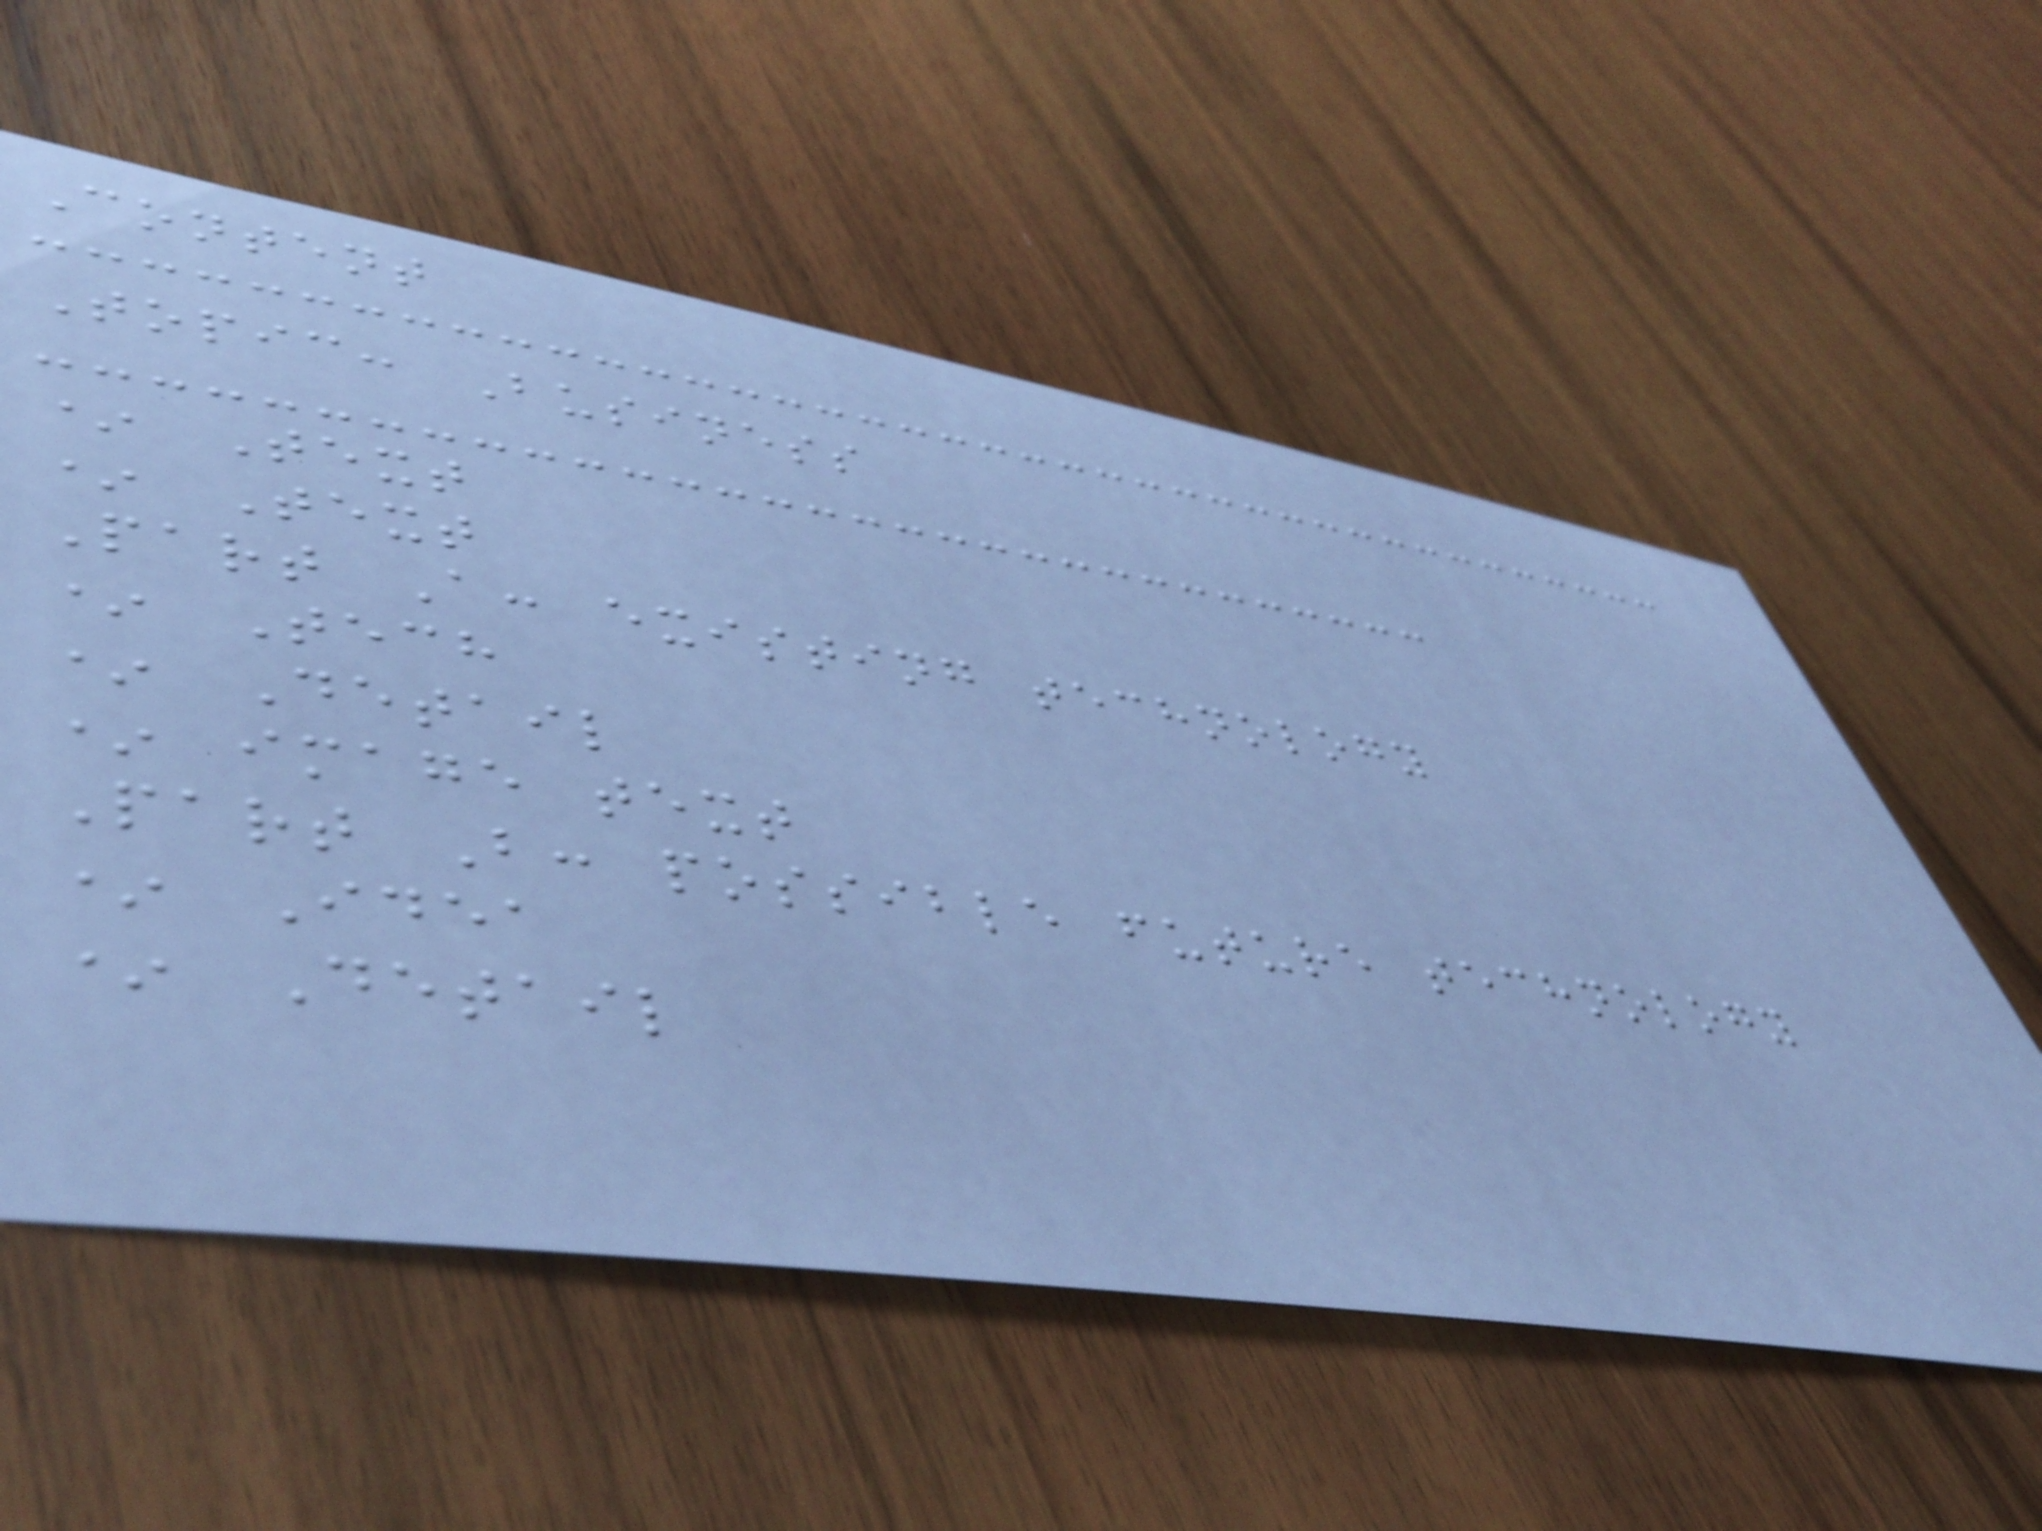Content
Topic: Business
* Text
* Text
Part A: existing technology
* Tech
* Detail
* image text
Part B: possible future technology
* Idea
* Detail
